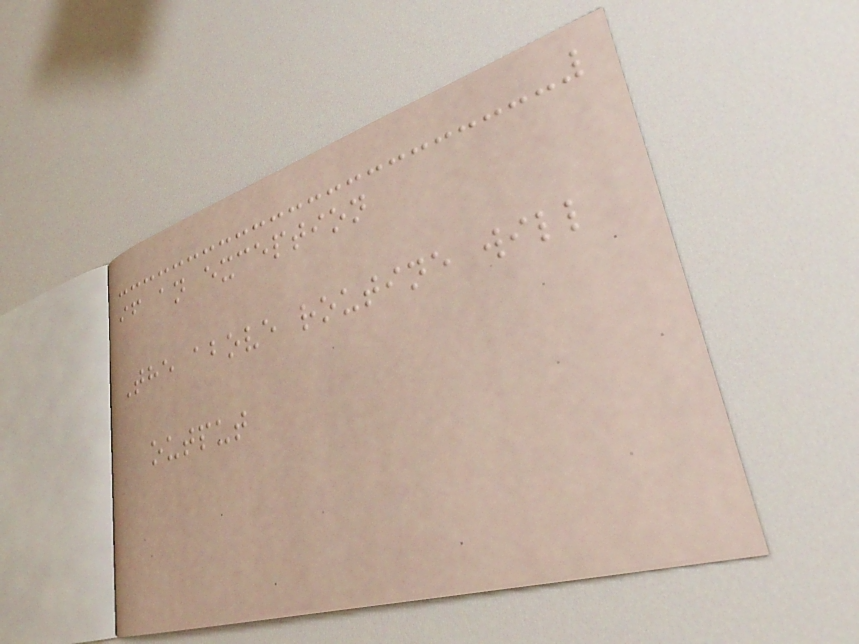if an exception
The above routine will
output
